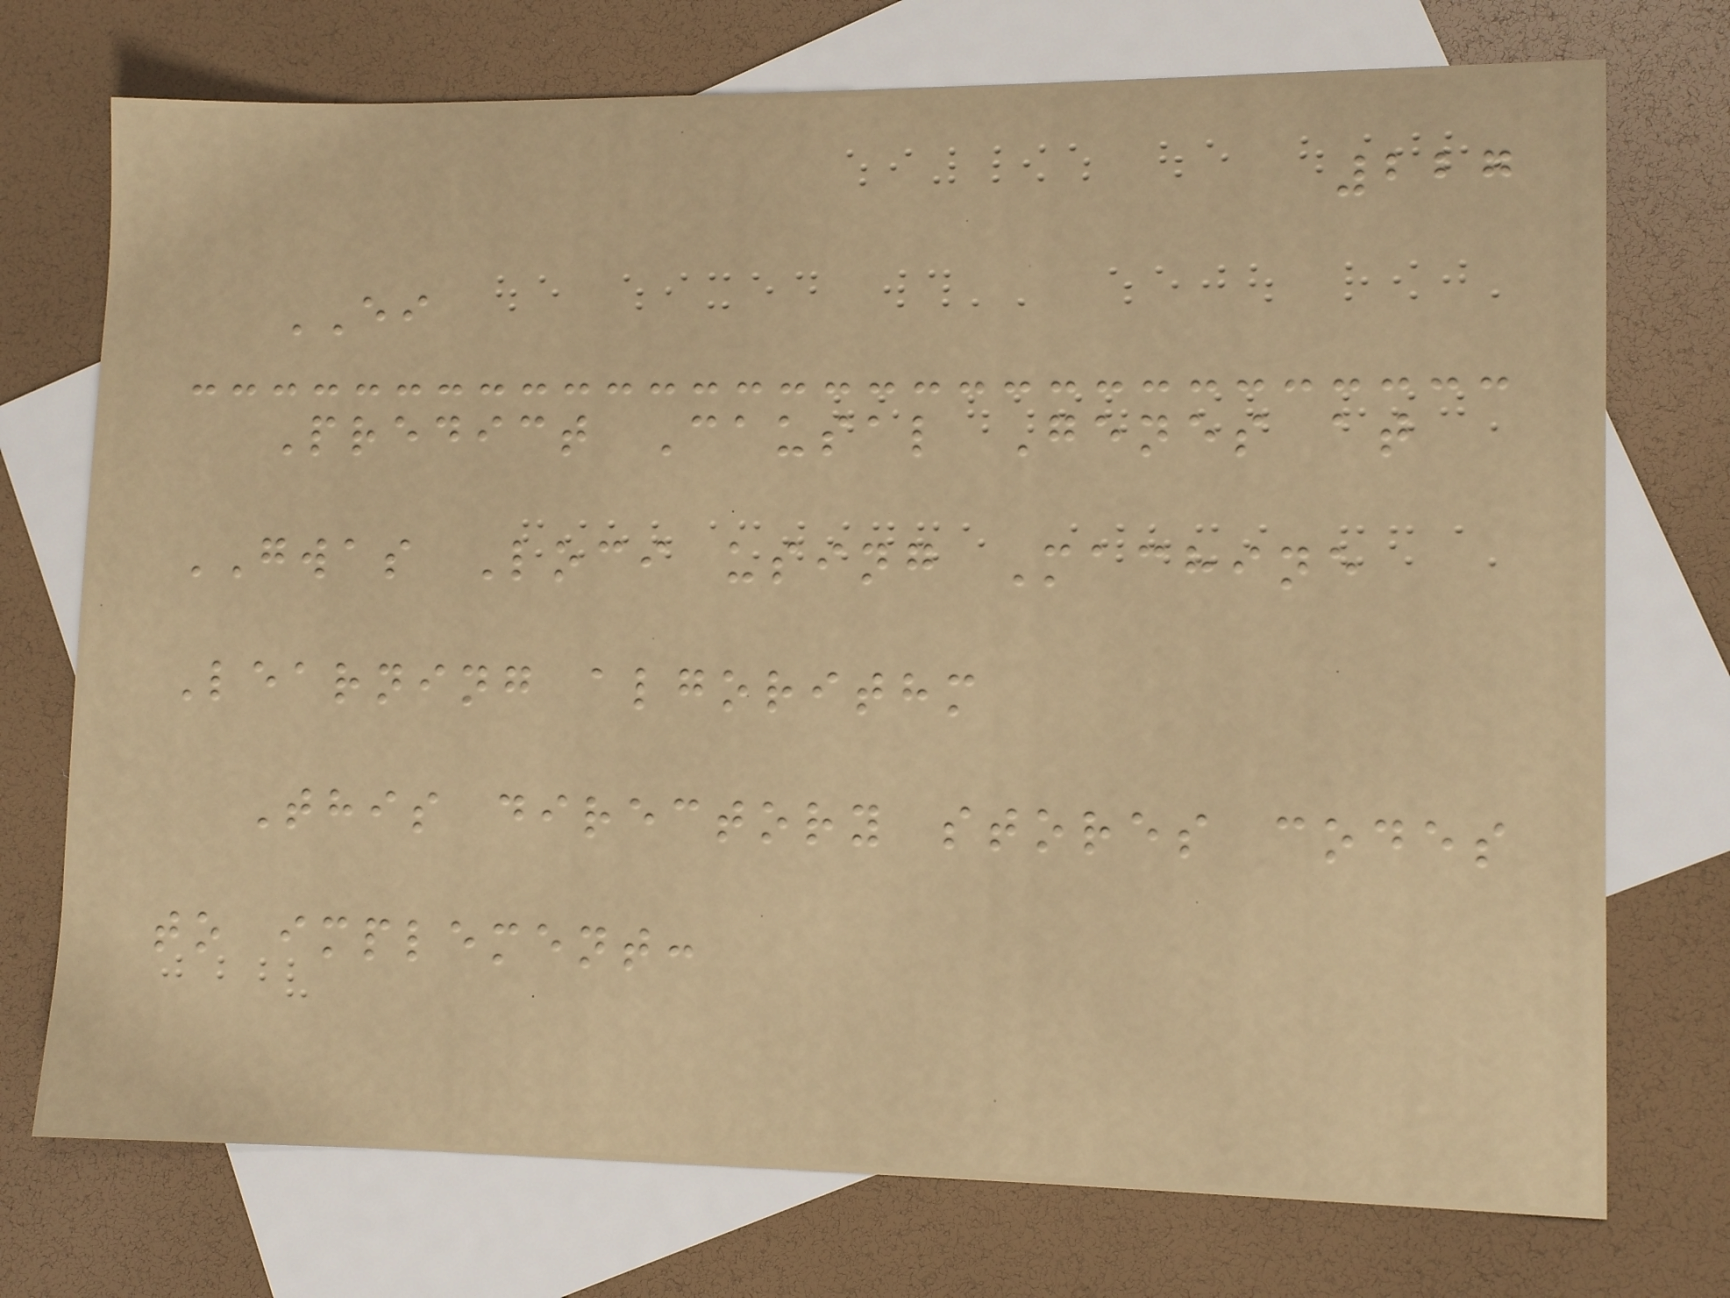227
EI
Predict Causal Genes at
GWAS Loci using Machine
Learning algorithm
This directory stores codes
to implement:
